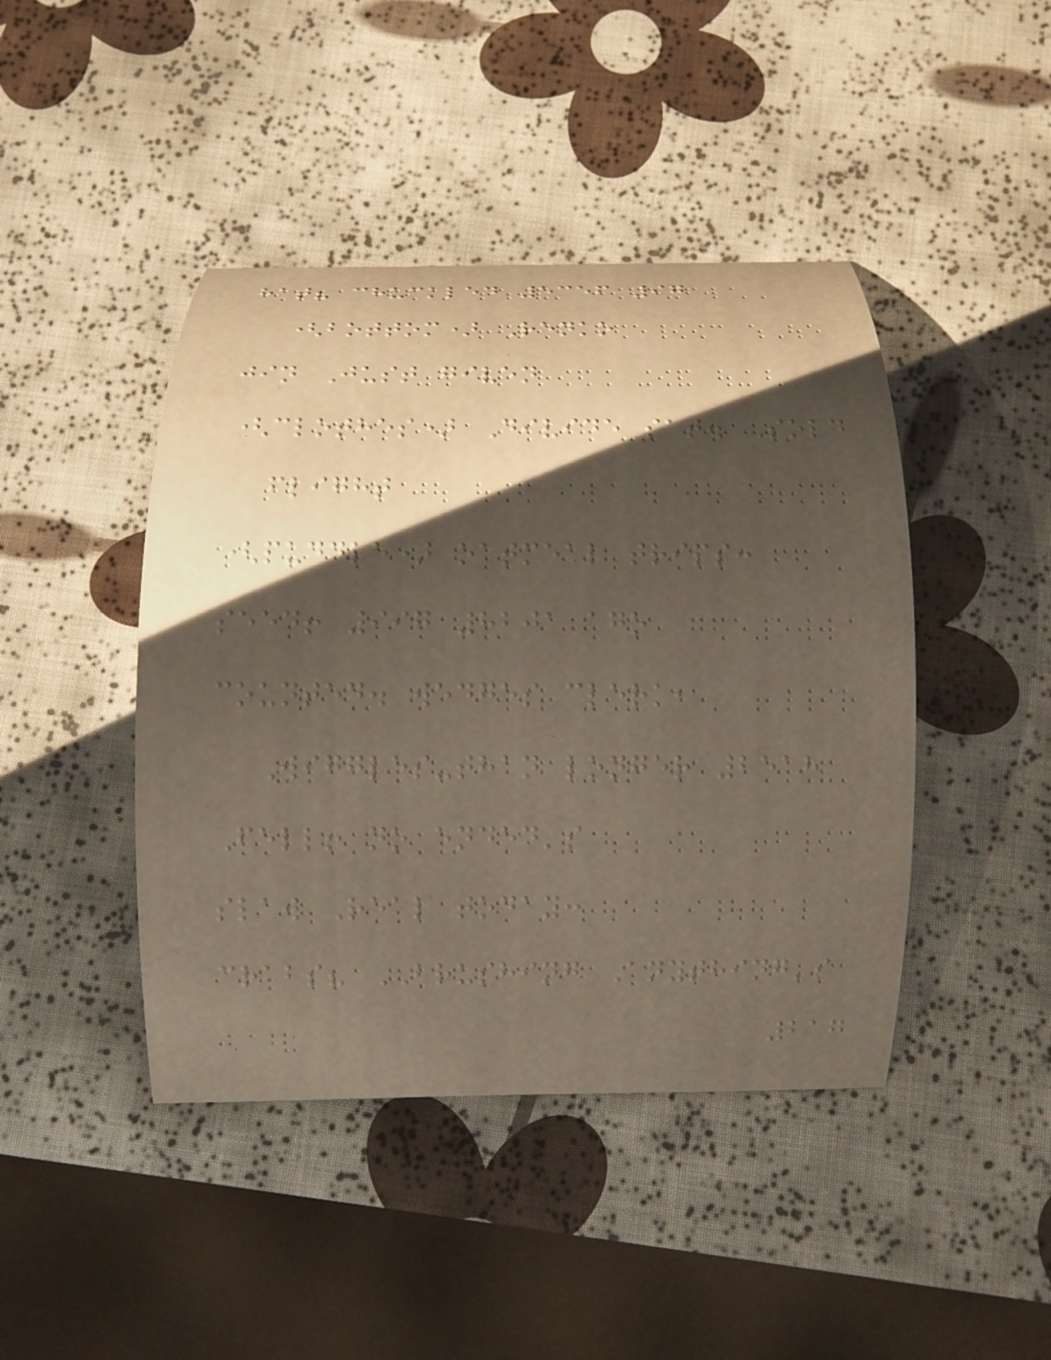hat? chuckled 5356 97
(bottom) Renko
jin Just given
(clothes) Divide sat. Sold
flight
(puddle) oatmeal trips:
seed! 997 8201 ago
counted. wedges clerk,
Wiggles-than longer 2518
Fell! no ended's
slaw Real today:
crabs? BRUSHING Anything's
217
